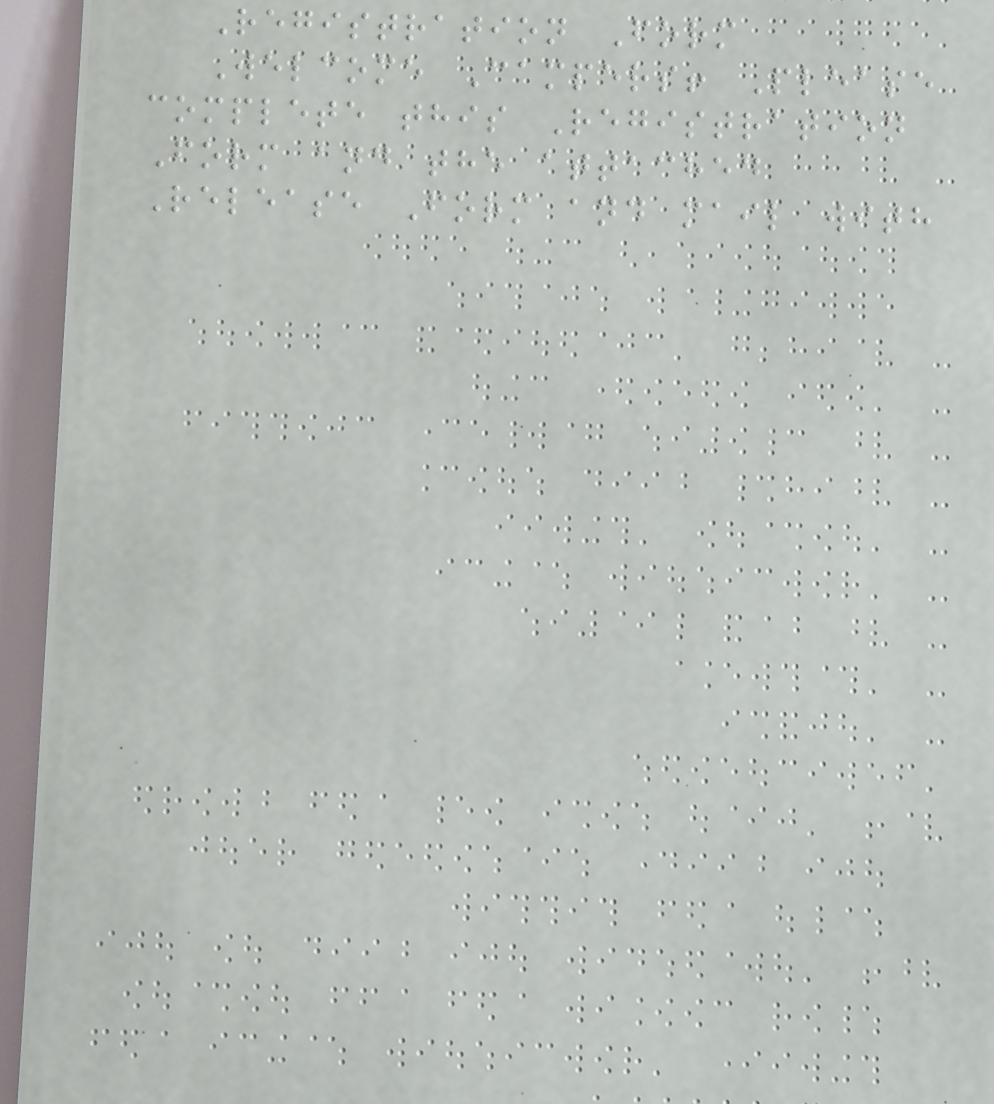Registration Form
Welcome Campers! Please
complete this Registration
Form and the attached
Release Form and mail with
